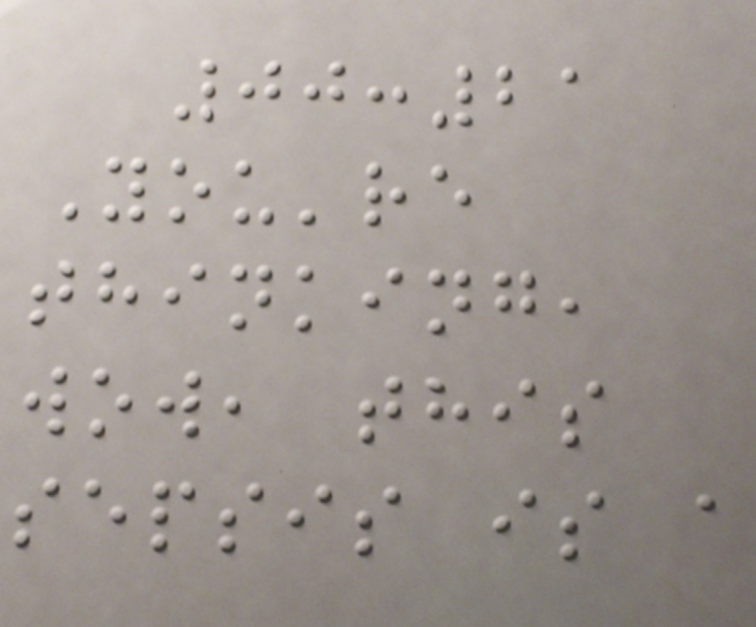00:21
You're
thinking,
wow, this
sepsis is a
